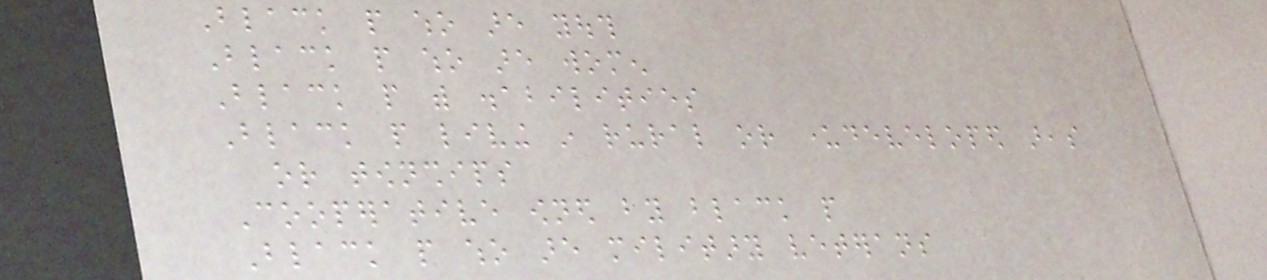Black people who are youth
Black people who are women
Black people with disabilities
Black people living in rural or underdeveloped areas
or townships
Cooperative owned by black people
Black people who are military veterans
